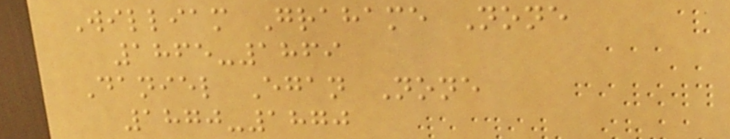William Grahame None
1865-1869
Daniel Egan None
1870-1870
